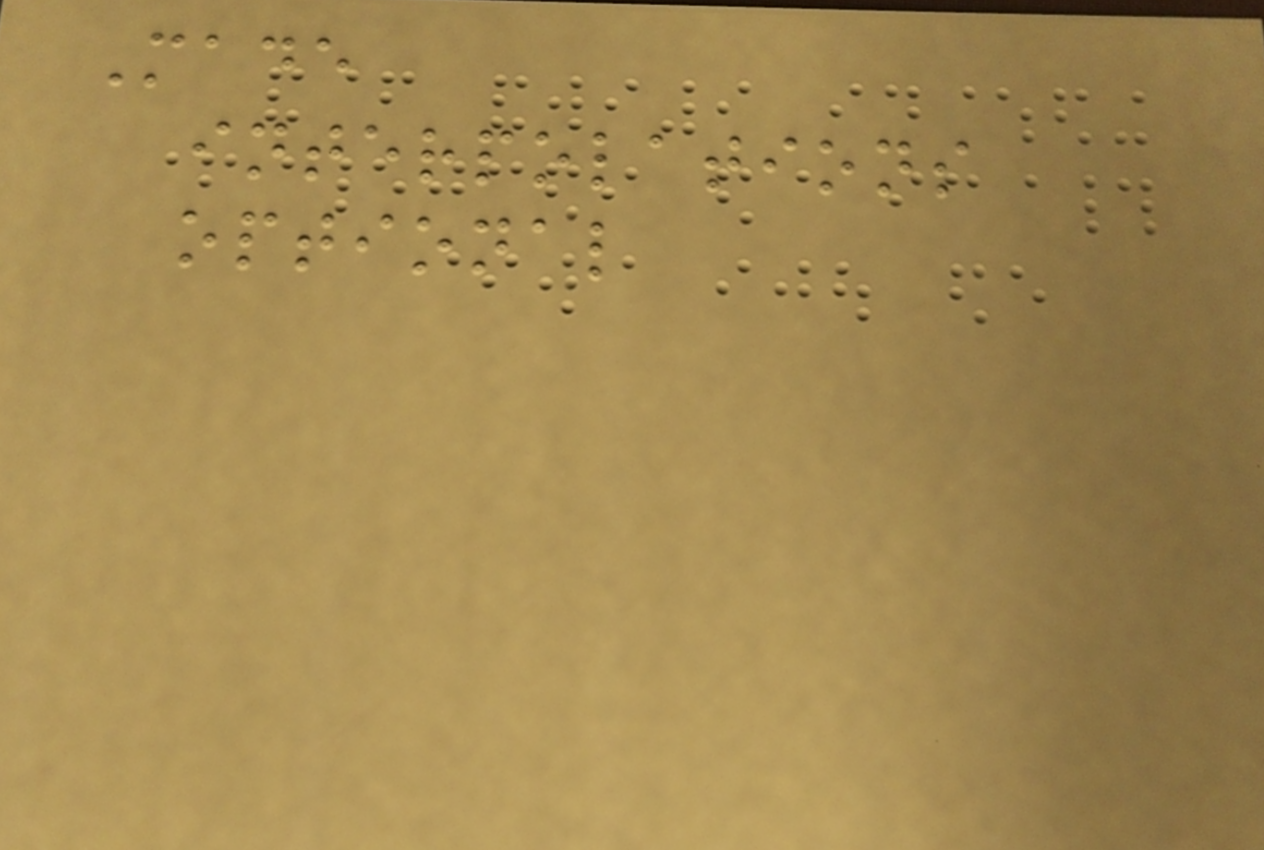Made
interpolations
optional
